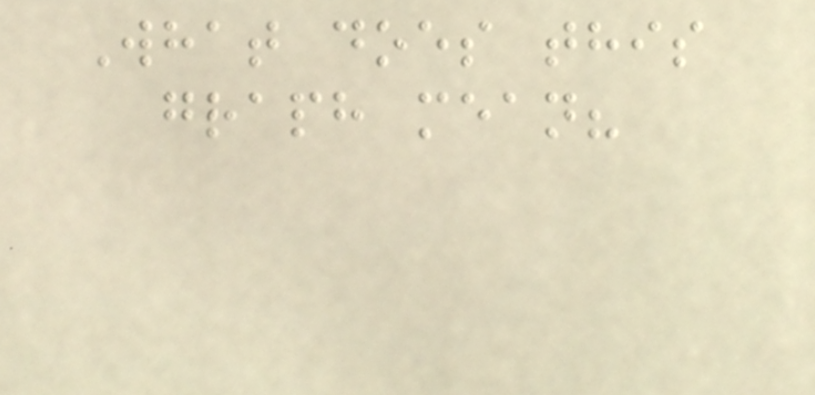What does this
graph mean?
